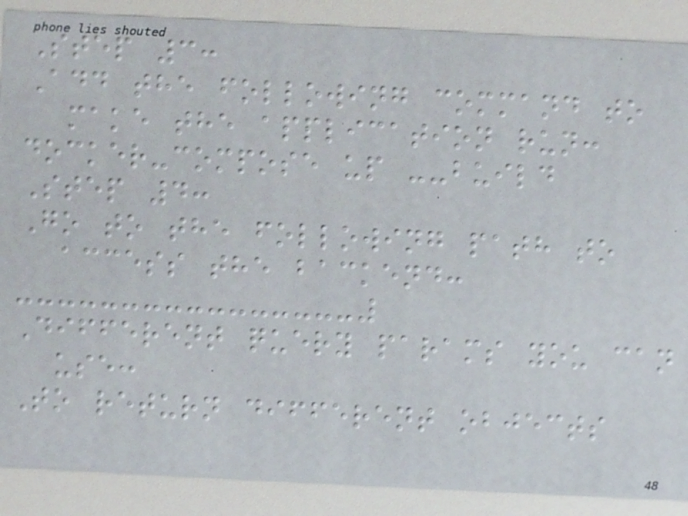Step 3:
Add the following command to
make the application run:
docker-compose up --build
Step 4:
Go to the following path to
access the backend:
Different query params you can
use:
To return different objects
